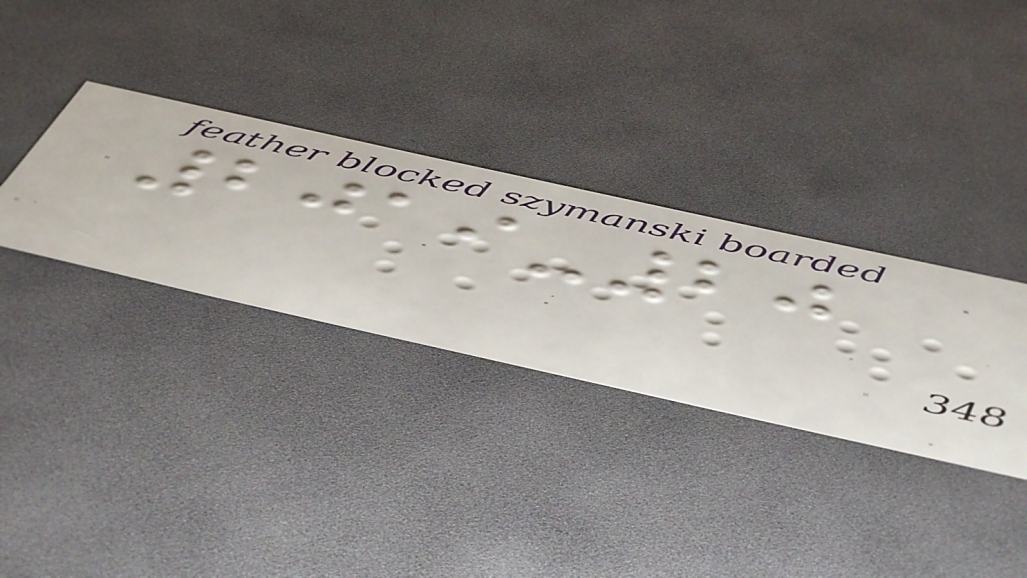2019-20
